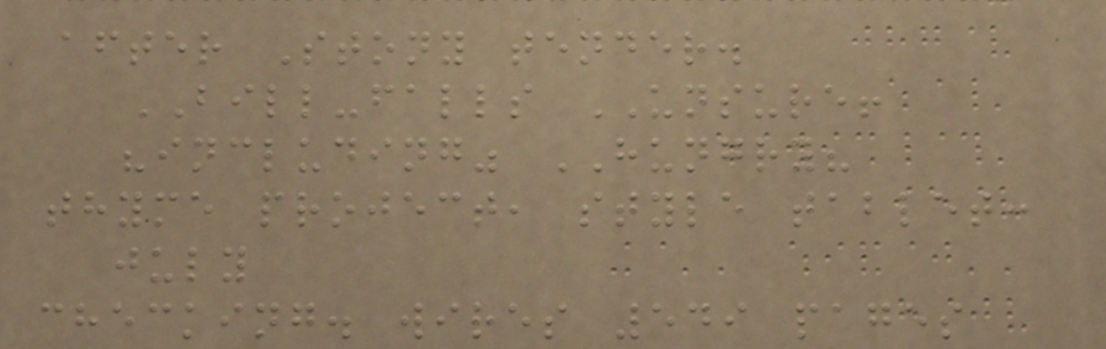after Stony tender.
BILL-falls UNSURE!
"including" HUNGRY?
thyme project, style tablet:
july
checking. wires 549 pages
